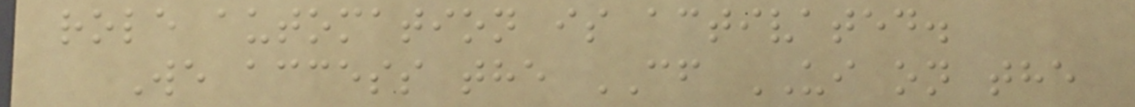role automation is activated.
We access the CF UI on the
